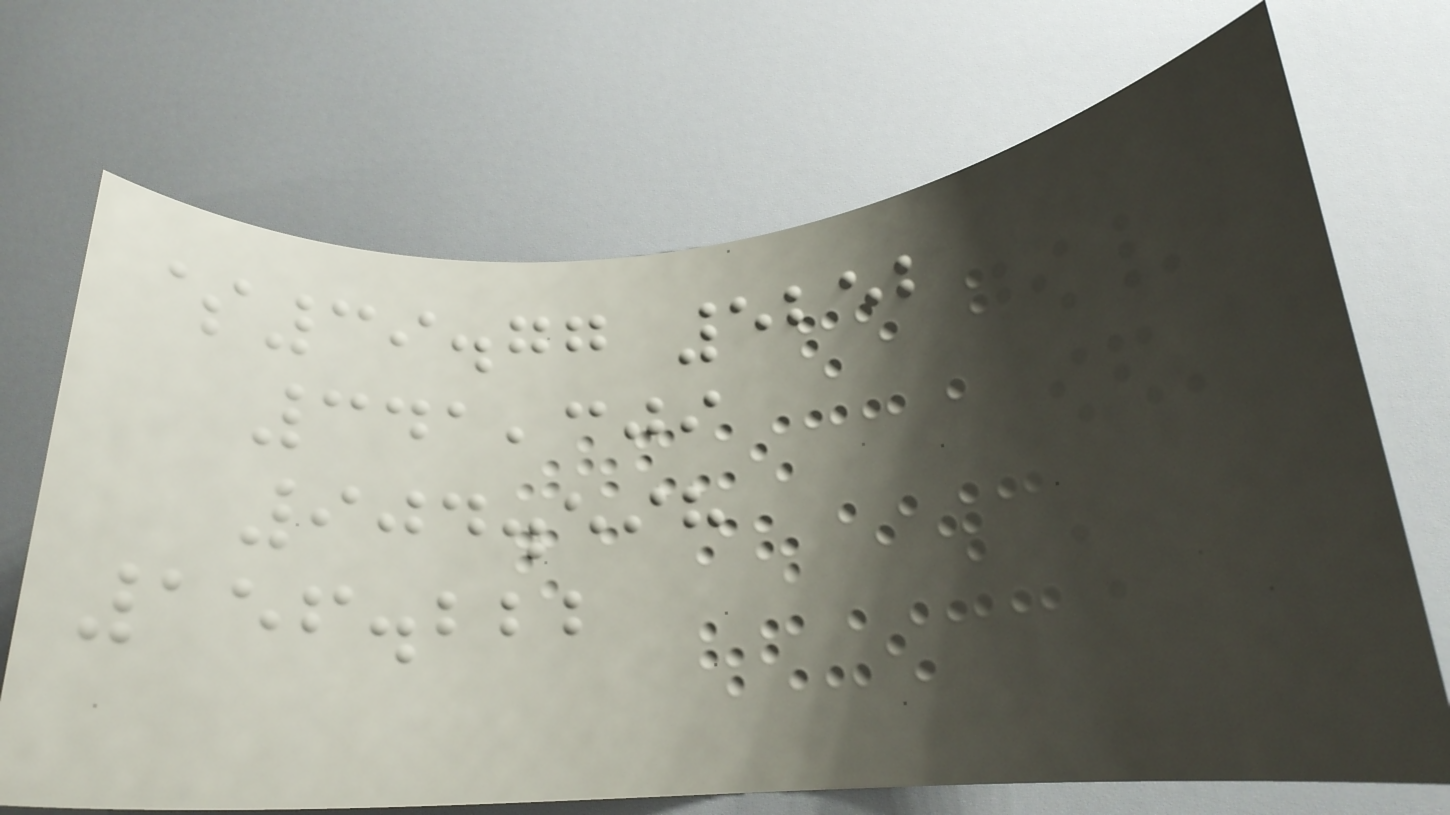$39.77 5252
341,309
904.598
156.222
